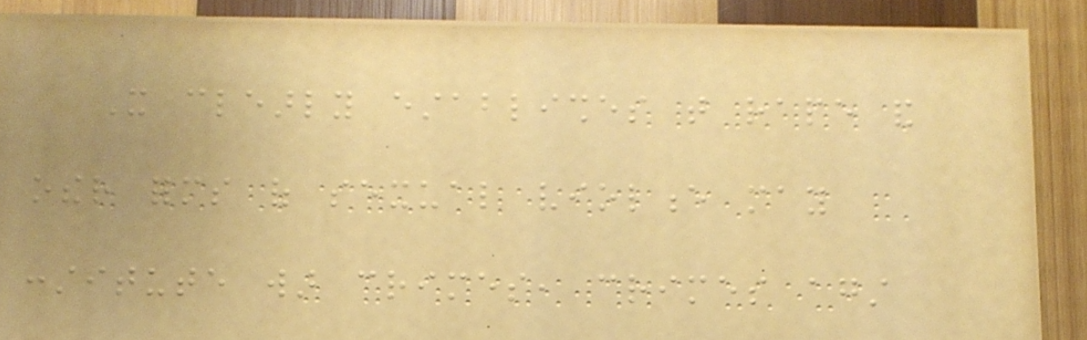It clearly establishes that rape and
other forms of sexual violence may
constitute war crimes, crimes against
